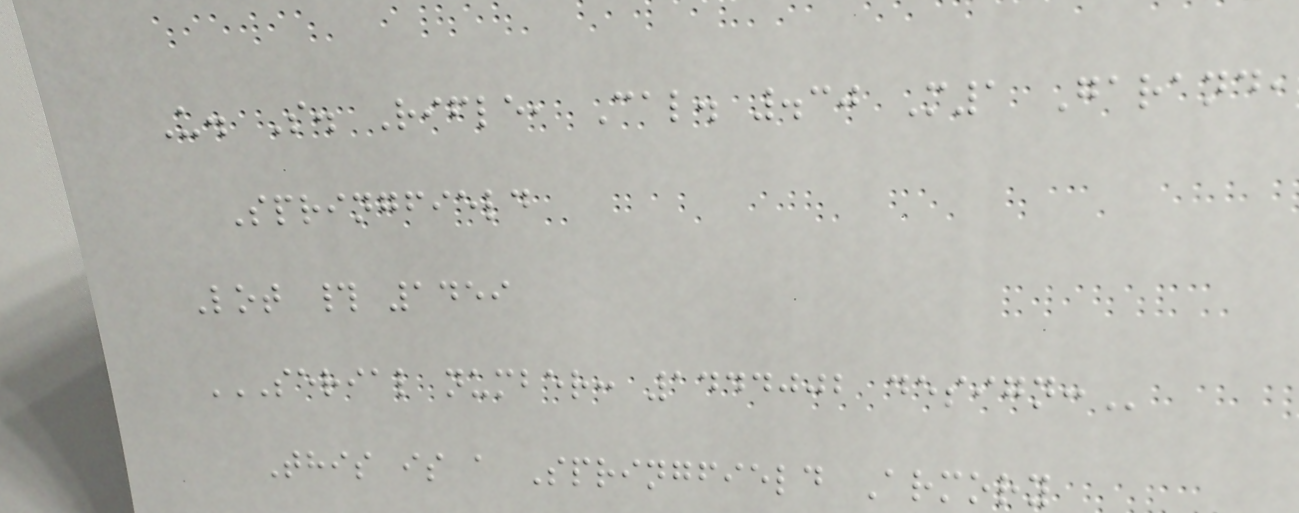U. S. Rifle, Cal. .30 M1 Garand,
Springfield
Lot # 1459
SERIAL NUMBER: 1444002 DESIGN:
This is a Springfield Armory
